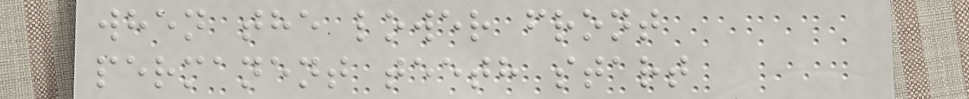when the lower front
permanent teeth start
